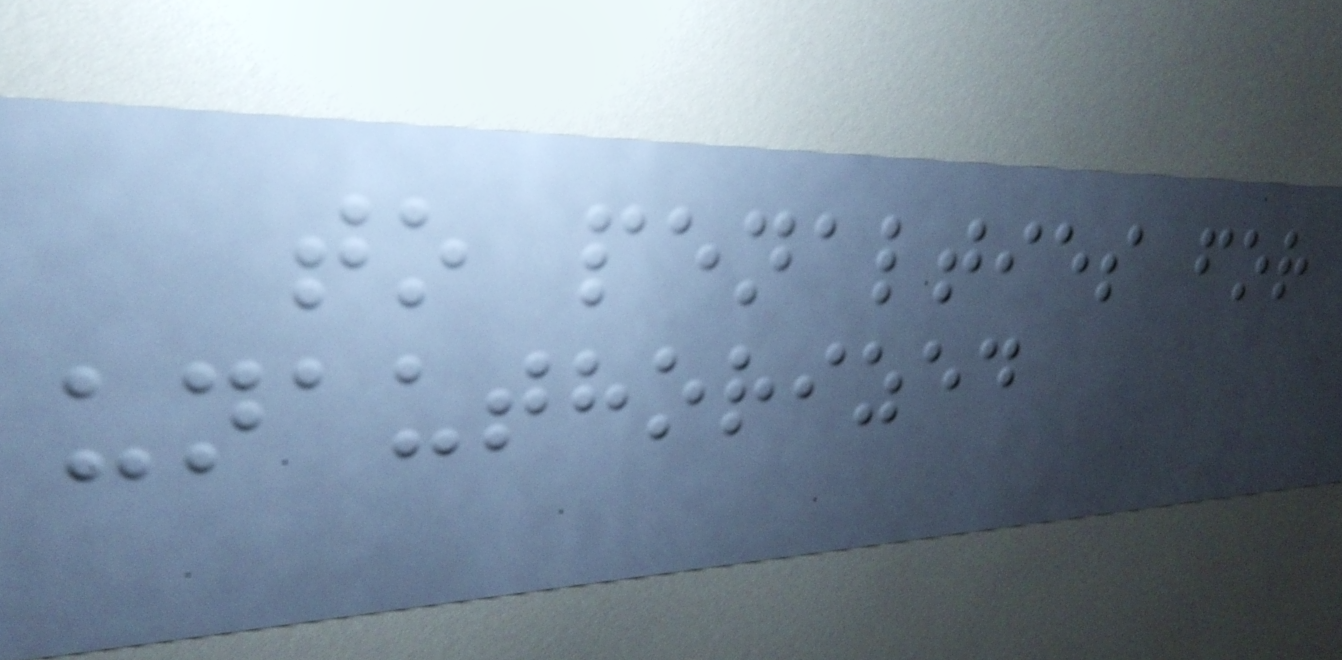to penalties for
unauthorized
